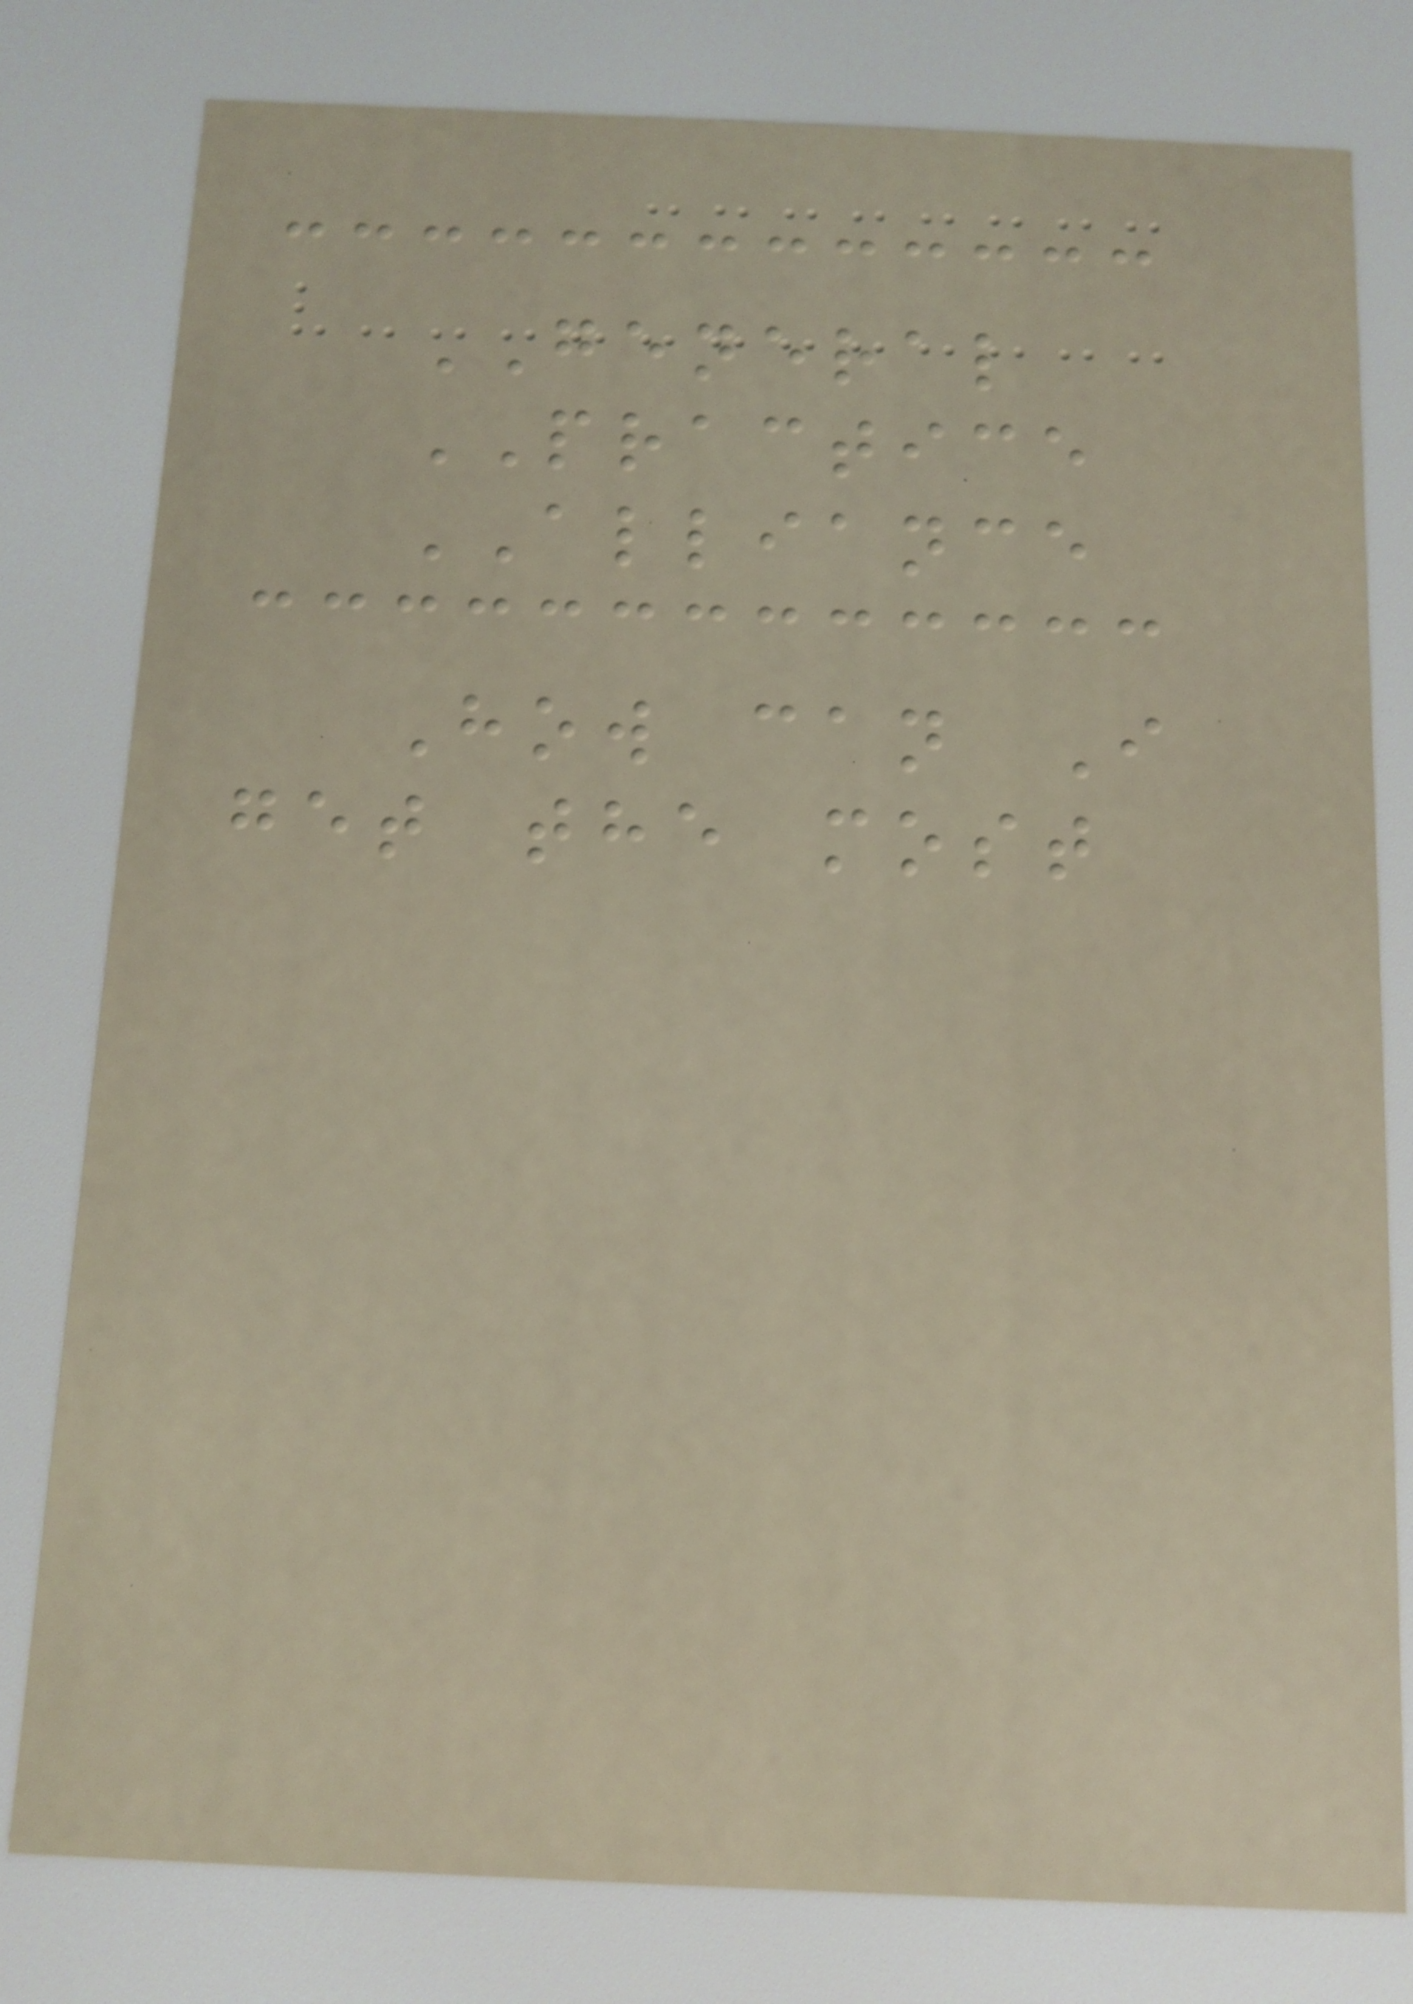GENERAL
PRACTICE
ALLIANCE
How can I
get the most
